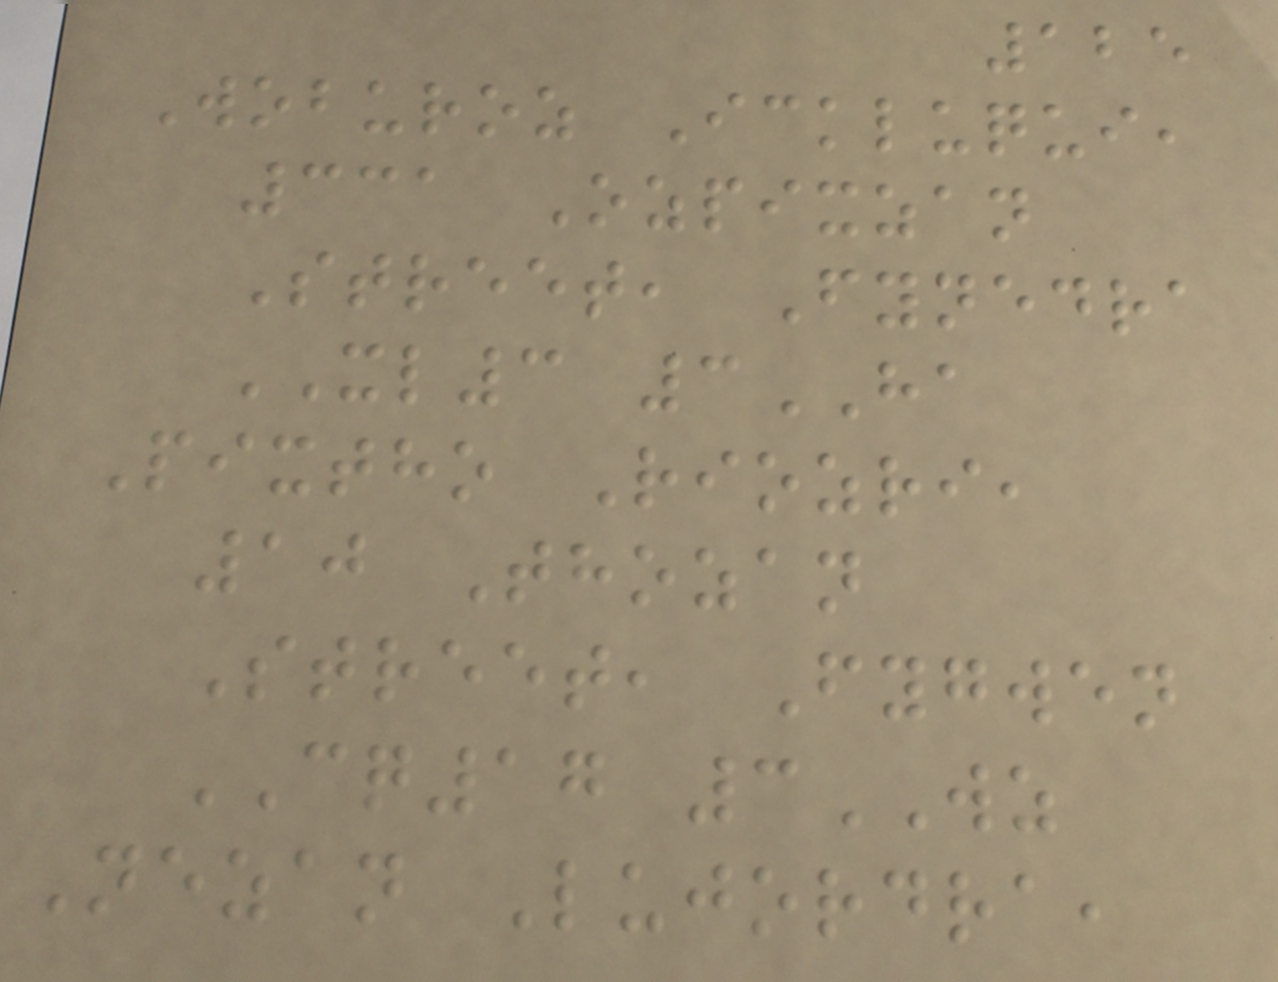125
Woburoz Ickluqui,
331 Ozpixzan
Street, Fynedra
XL3 3HA
Pixtho Riozri,
10 Thozan
Street, Fygwen
CQ17 3WZ
Nezan Lujordra,
